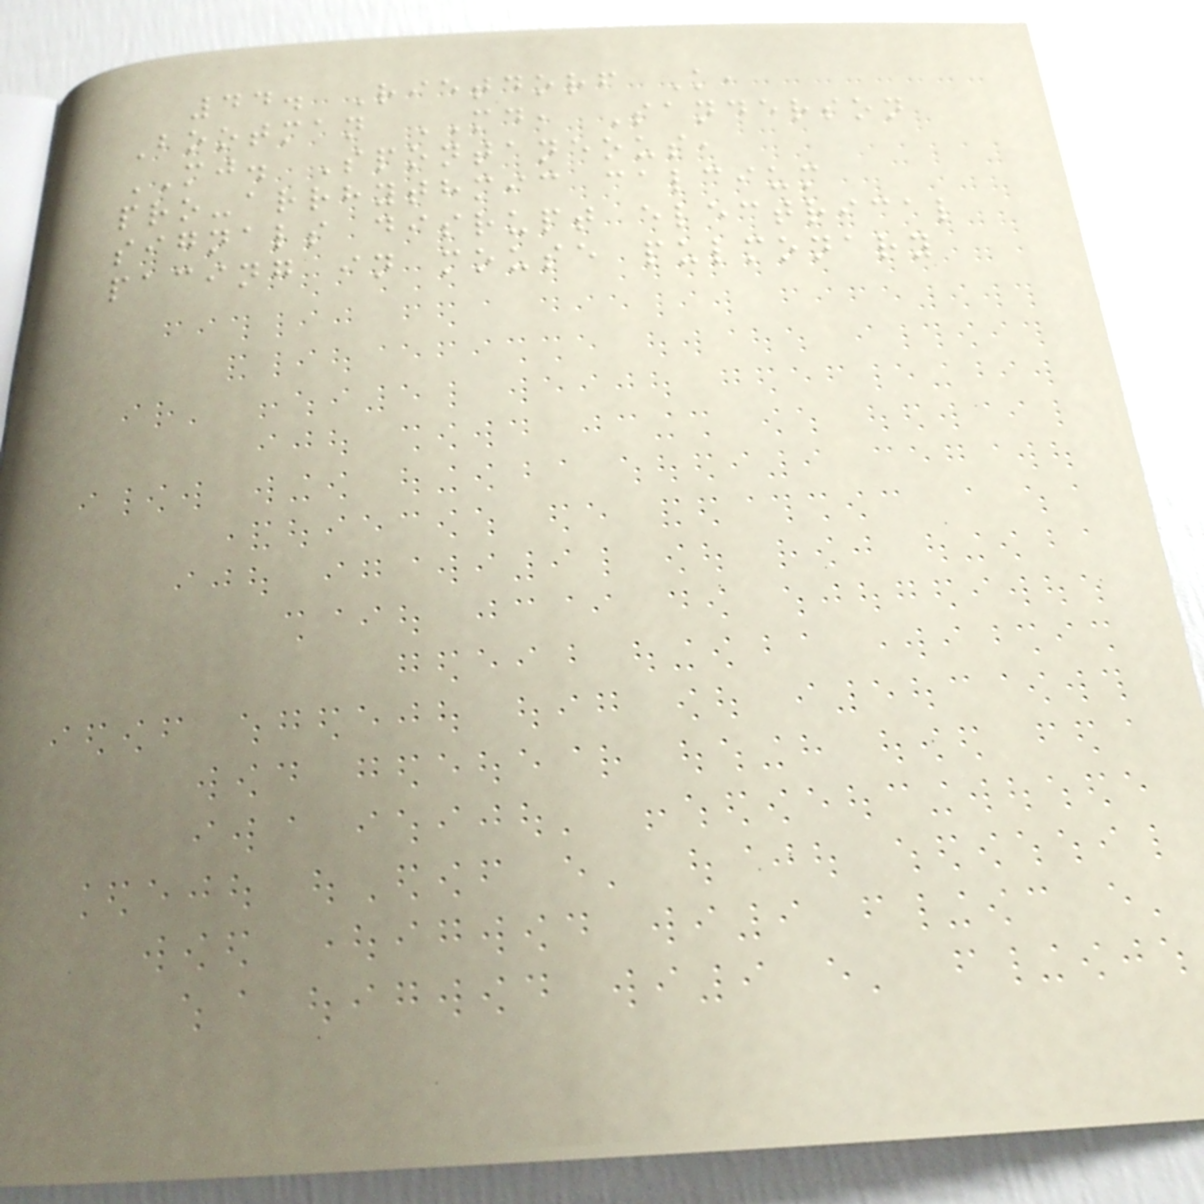44. Rietdorf K,
Bootman MD, Sanderson
MJ. Spontaneous,
pro-arrhythmic calcium
signals disrupt electrical
pacing in mouse pulmonary
